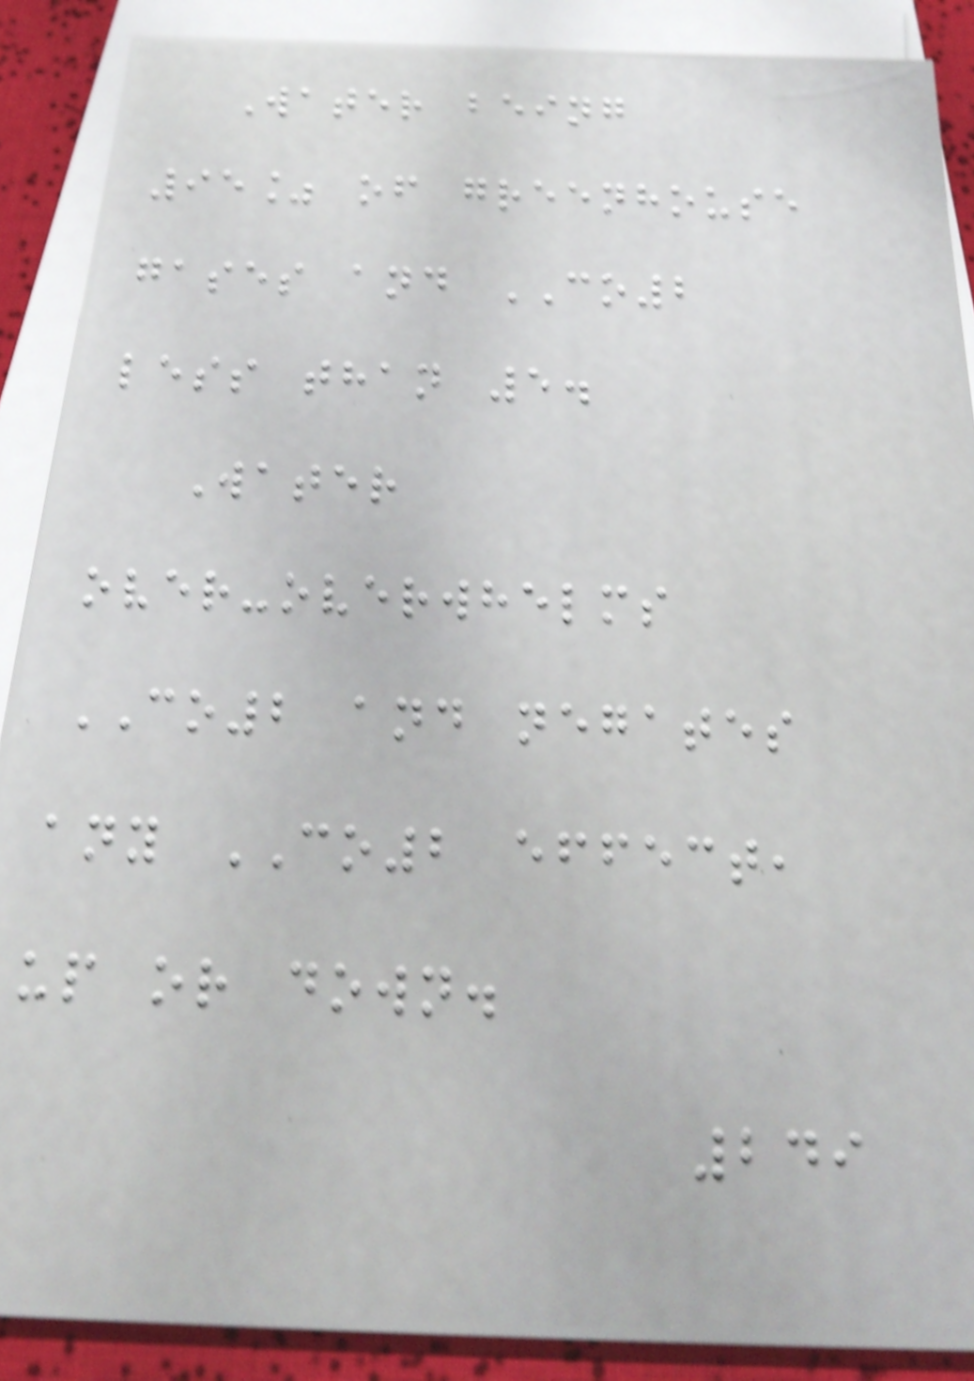Water being
95% of greenhouse
gases and CO2
less than 5.
Water
over-overwhelms
CO2 and negates
any CO2 effect,
up or down.
249
